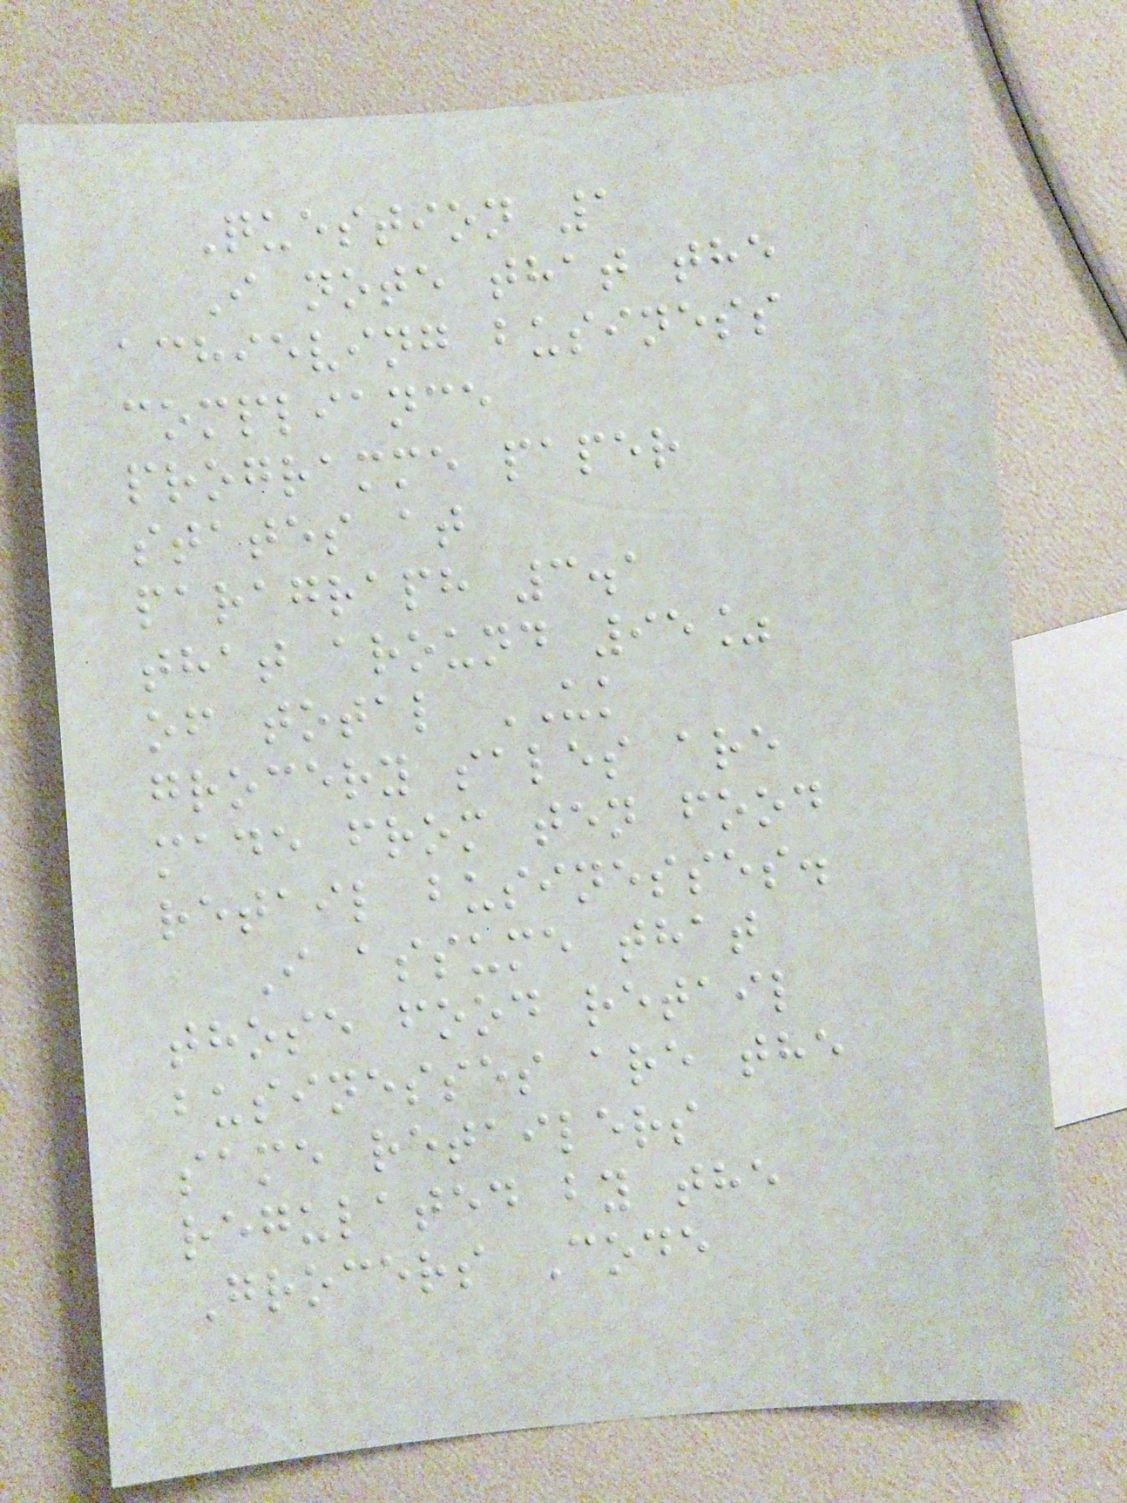Question 1
I note that the
achieving business
compliance
programme paper
states at
paragraph 3.1
that around 95%
of total UK
grocery sales are
made from ten food
retail businesses.
I assume that
those food retail
businesses are the
same retailers
regulated by the
Grocers Code
